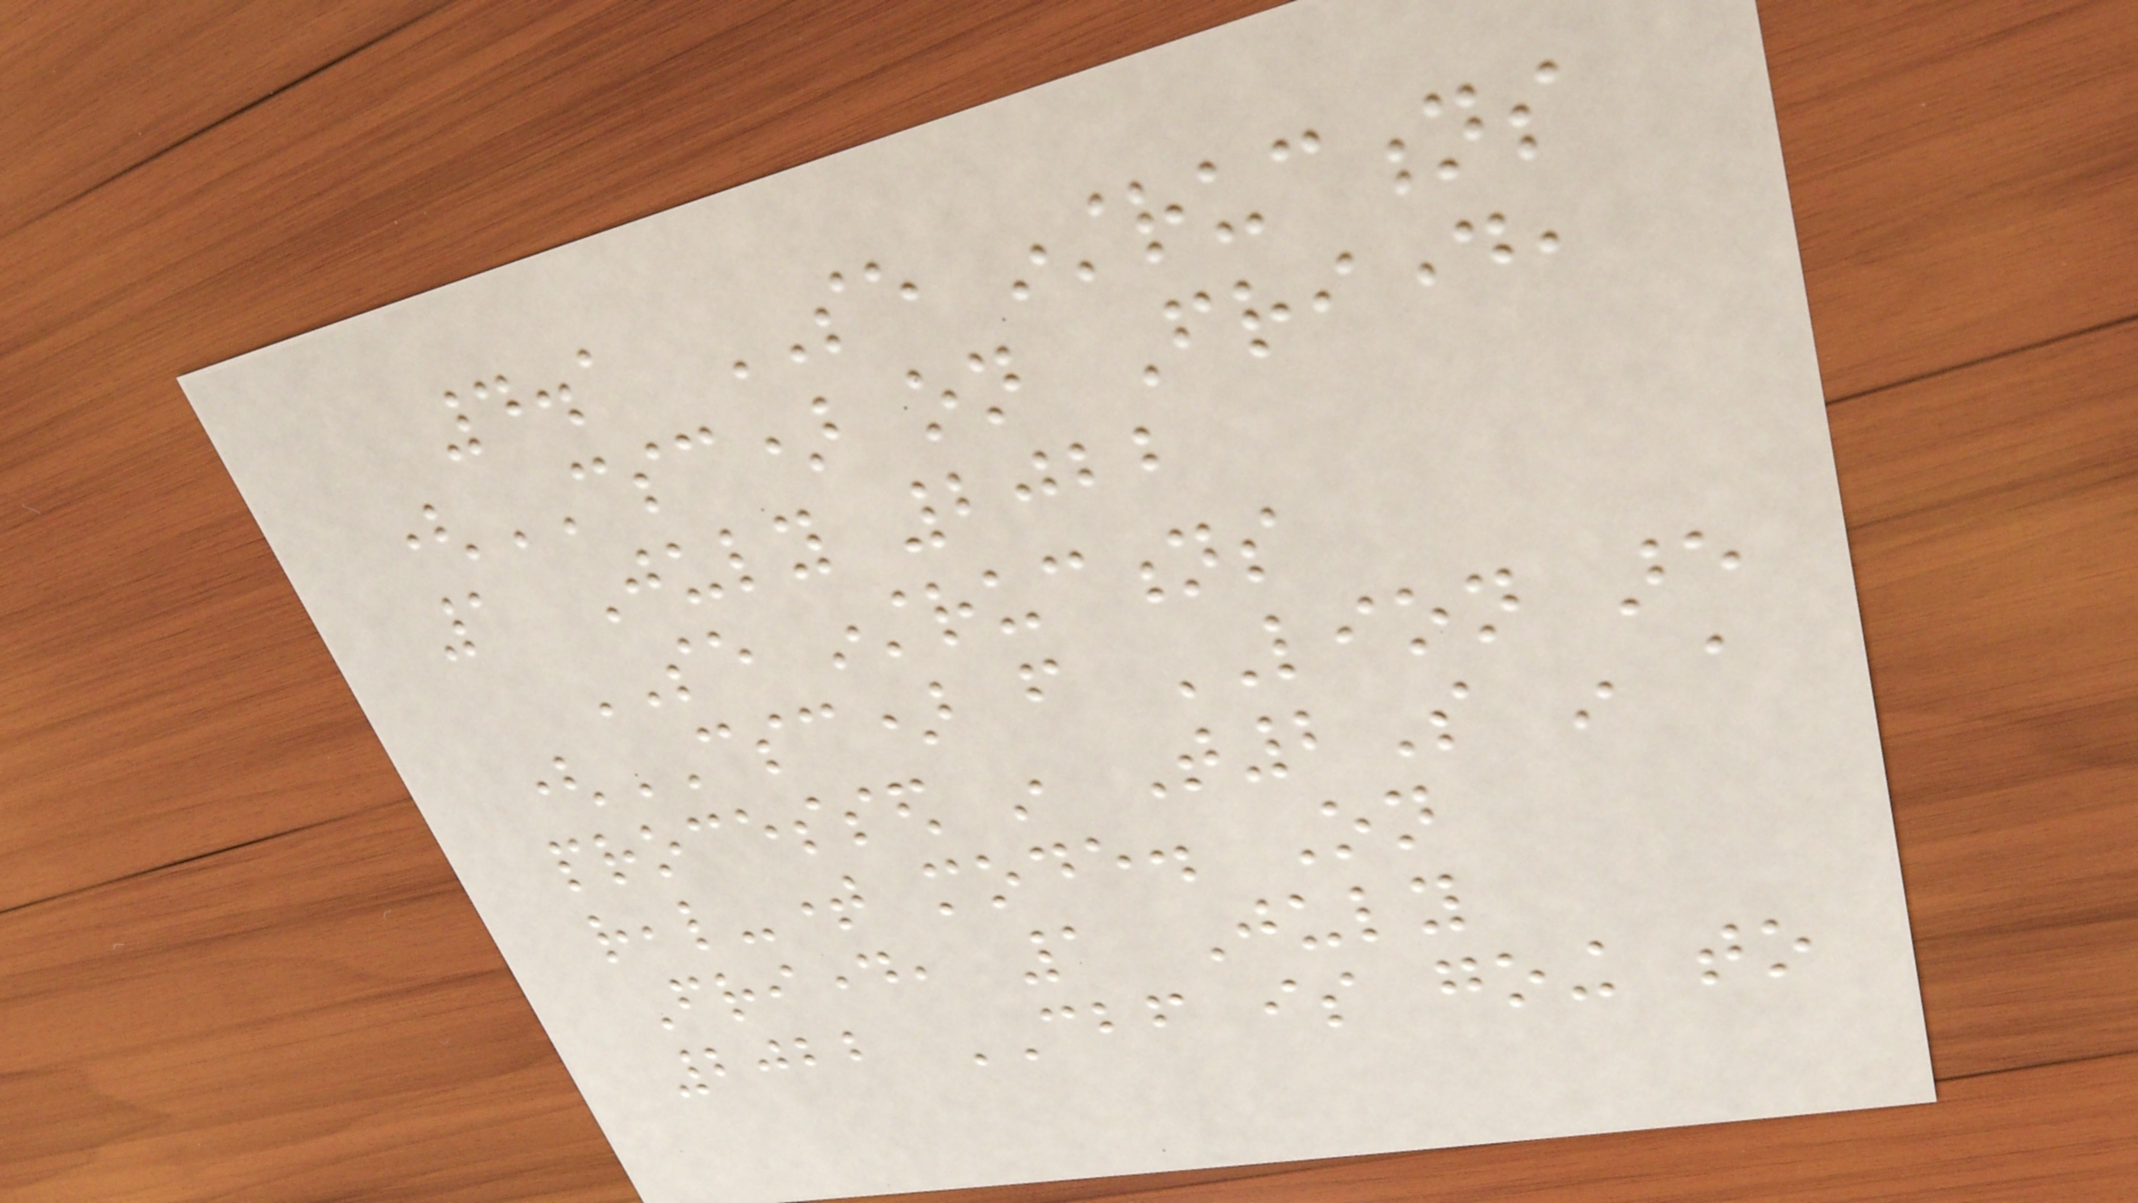4.1 SE instructions
(CSC) on Friday,
1 July 2022
SE instructions
(CSC) from LION are
processed in T2S in a
real-time mode. On
Friday, 1 July
2022 CBF is going to
